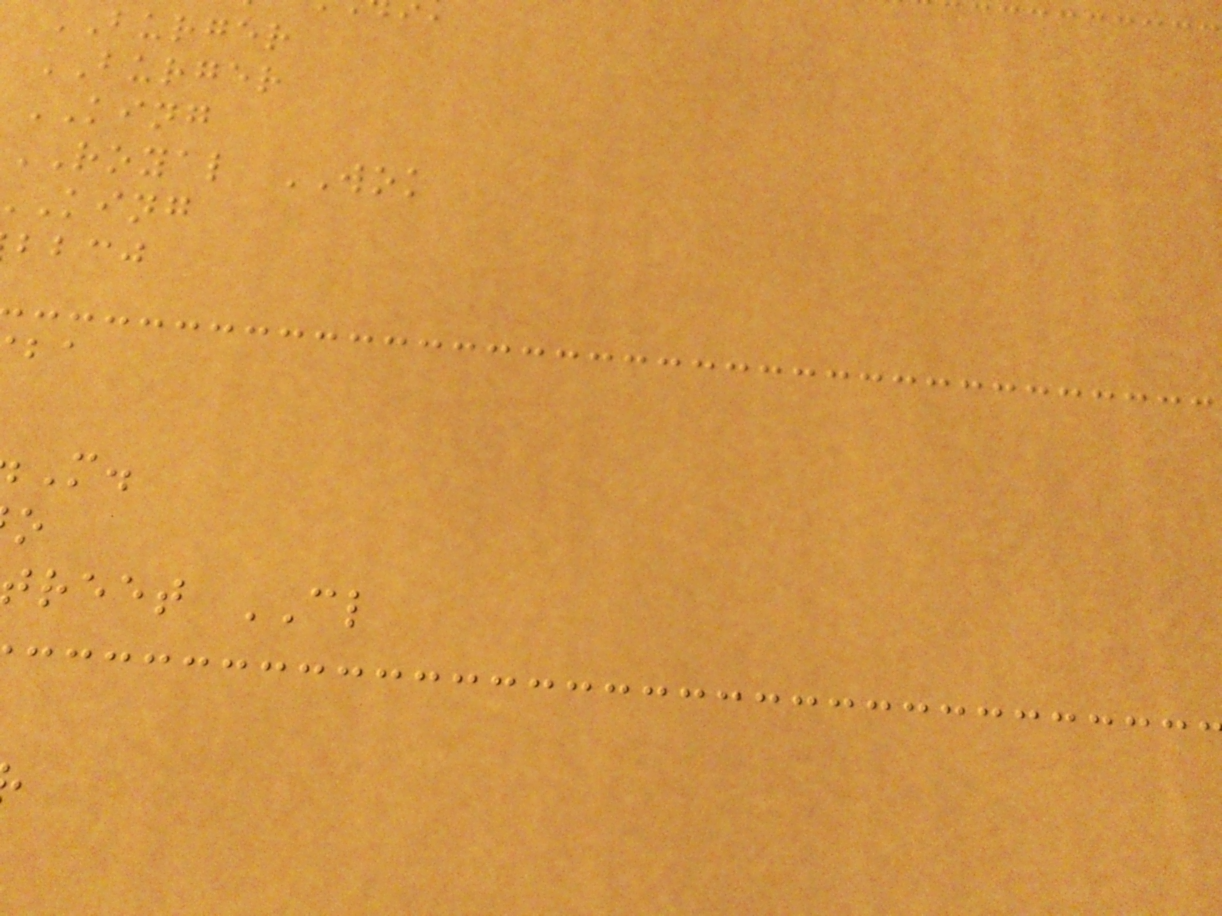BURGER
BURGER
KING
ROYAL WOK
king
bbcj
reet CL
